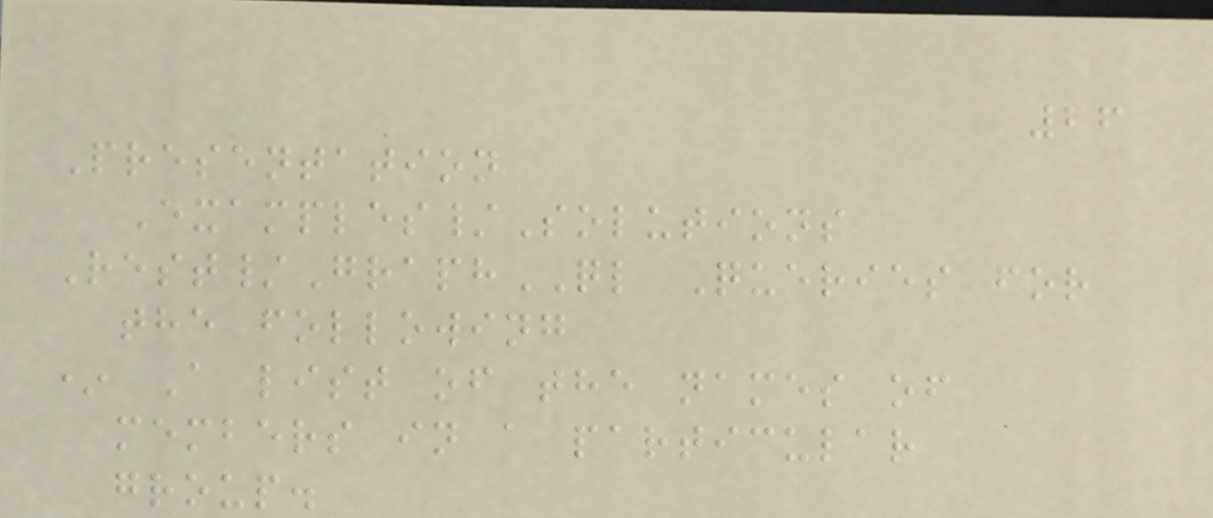26
Presentation
Examples/Solutions
Rest/GraphQL Queries for
the following
* A list of the names of
members in a particular
group.
